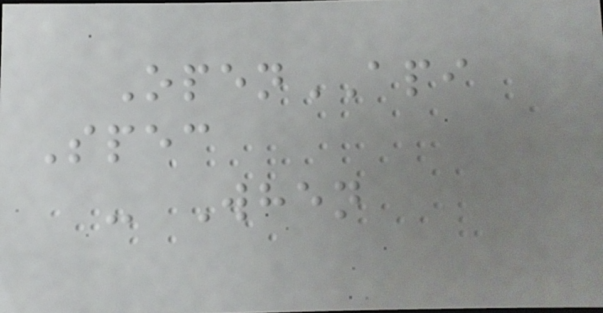OpenAPI
Spec
- When
